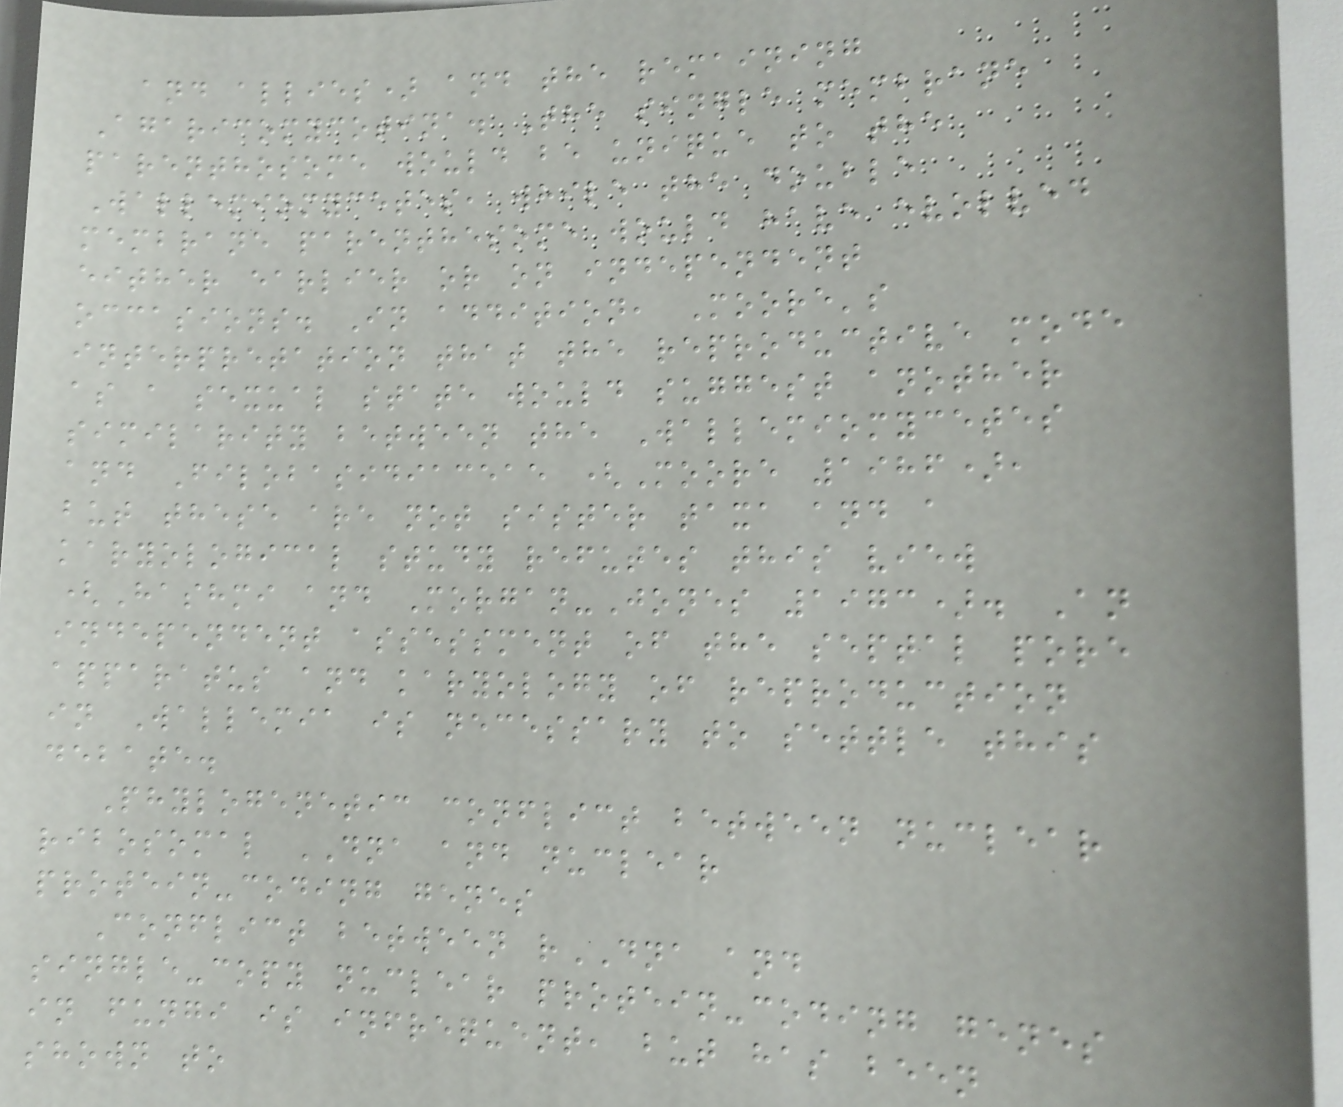and allies) and the remaining
Agaricomycotina. The single membrane
parenthosome would be unique to the
Wallemiomycetes, while the double
membrane parenthesome would have evolved
either earlier or on independent
occasions. In addition, Moore's
interpretation that the reproductive mode
as a sexual state would suggest another
similarity between the Wallemiomycetes
and Filobasidiaceae (Moore 1986),
but these are not sister taxa and a
karyological study refutes this view
(Hashmi and Morgan-Jones 1973). An
independent assessment of the septal pore
apparatus and karyology of reproduction
in Wallemia is necessary to settle this
debate.
Phylogenetic conflict between nuclear
ribosomal DNA and nuclear
protein-coding genes
Conflict between rDNA and
single-copy nuclear protein-coding genes
in fungi is infrequent, but has been
shown to
